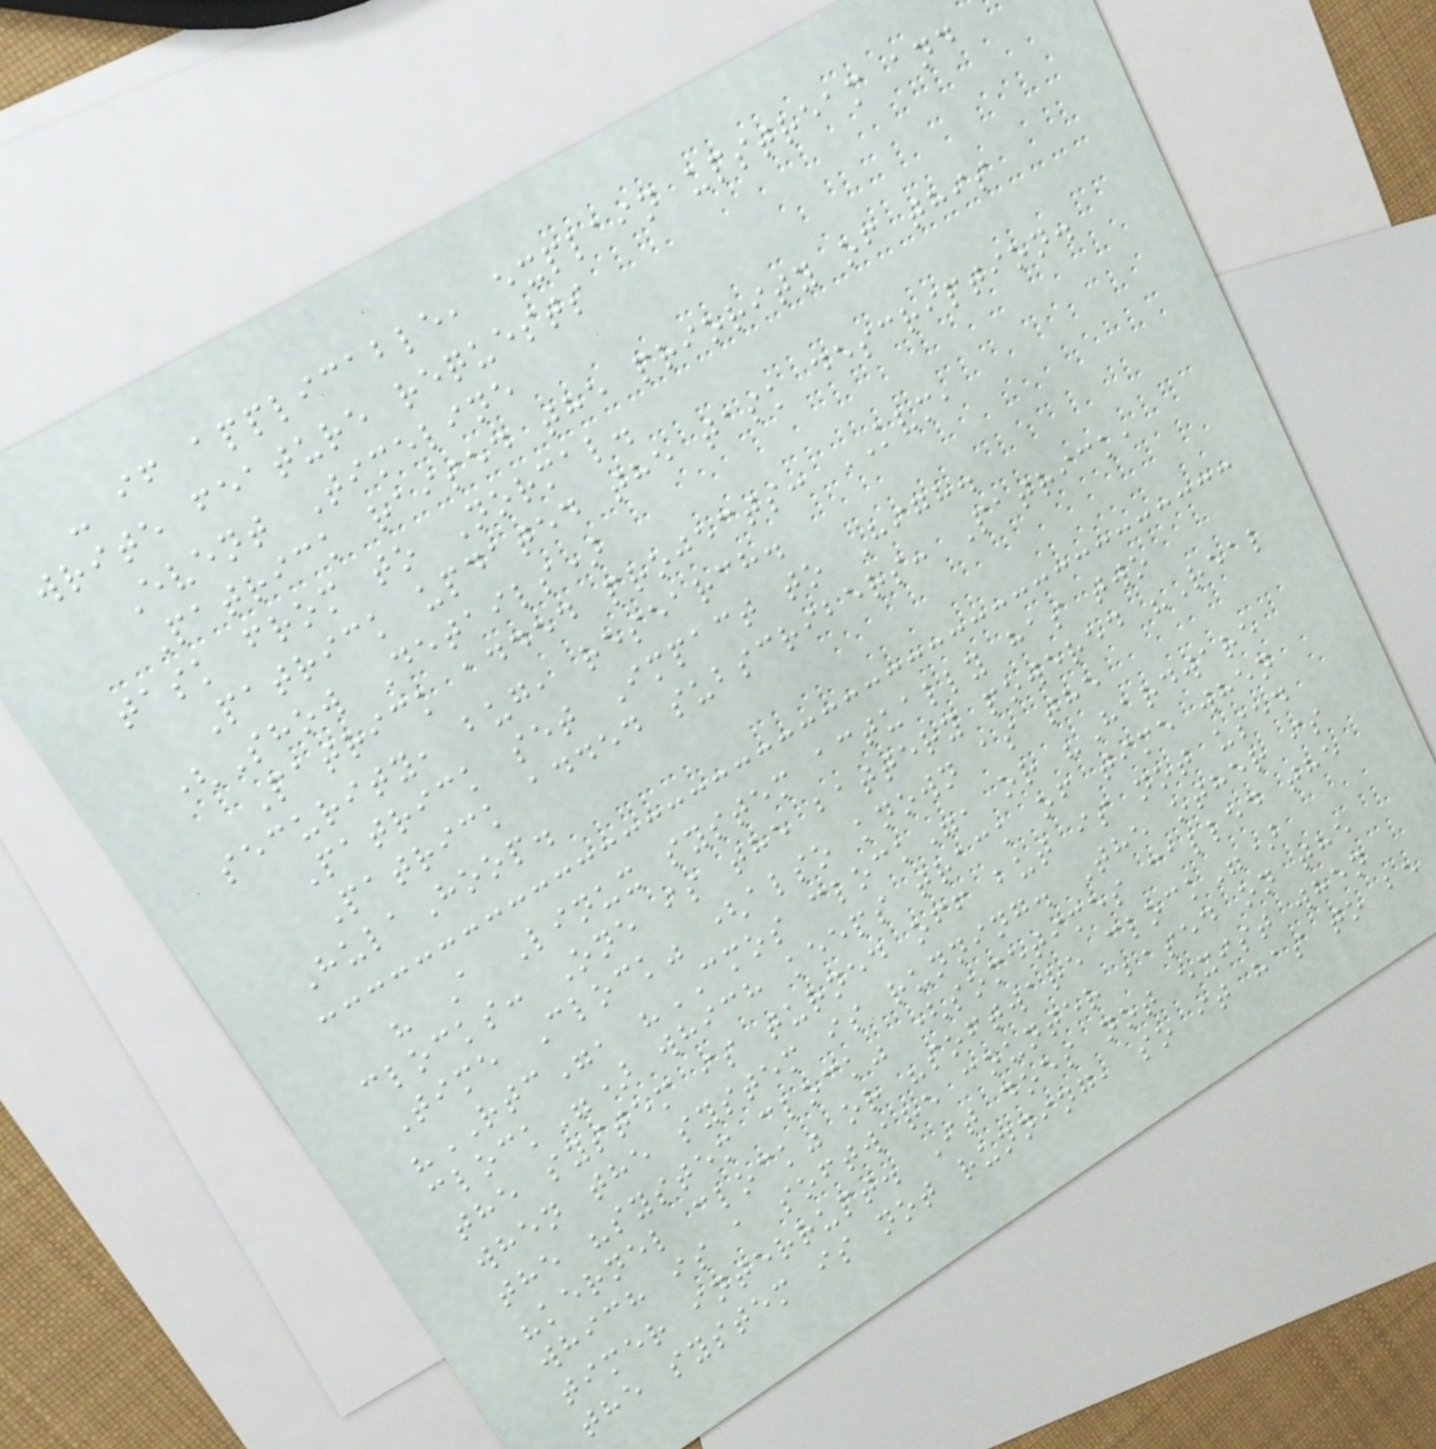- if applicable, explain upstream and
write feature requests
Event Timeline
Patrick raised the priority of this
task from to Normal.
Patrick updated the task description.
(Show Details)
Patrick added projects: KVM,
security, bug, research.
Patrick set Impact to High.
Patrick added subscribers: Patrick,
HulaHoop.
" A Linux system actually has two
clocks: One is the battery powered "Real
Time Clock" (also known as the
"RTC", "CMOS clock", or "Hardware
clock") which keeps track of time when
the system is turned off but is not used
when the system is running. The other is
the "system clock" (sometimes called the
"kernel clock" or "software clock")
which is a software counter based on the
timer interrupt. It does not exist when
the system is not running, so it has to be
